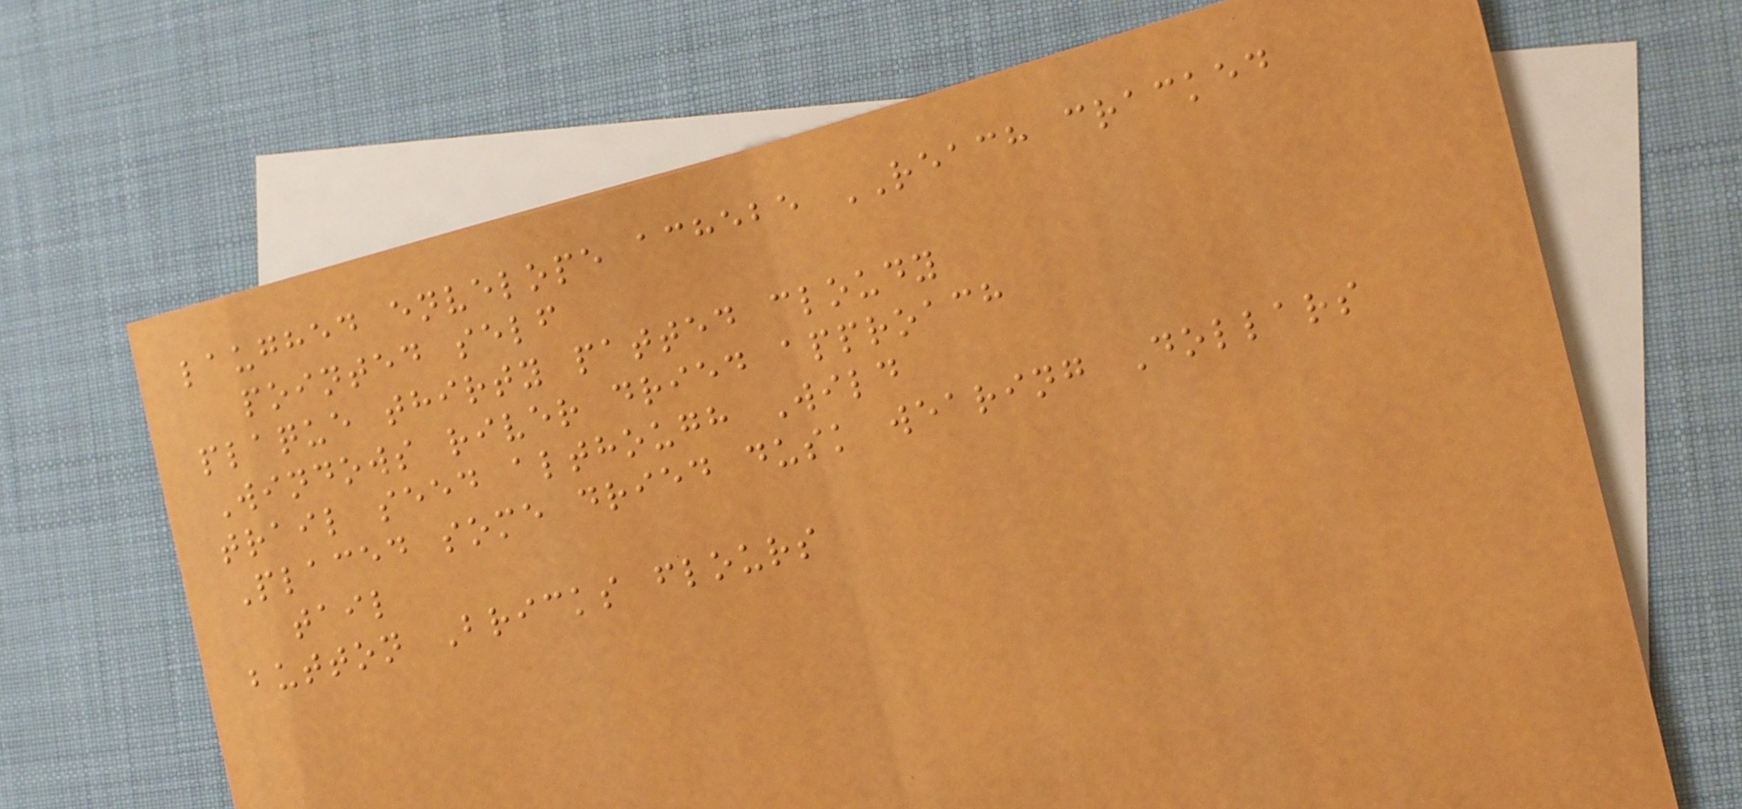laughed envelope achebe REACH cracked
pointed self
plaque thirty patted cloudy
Windows river dried approach
trail seed although Wild
Placed some dried dusk wearing Dollars
tail
button Bricks flours
